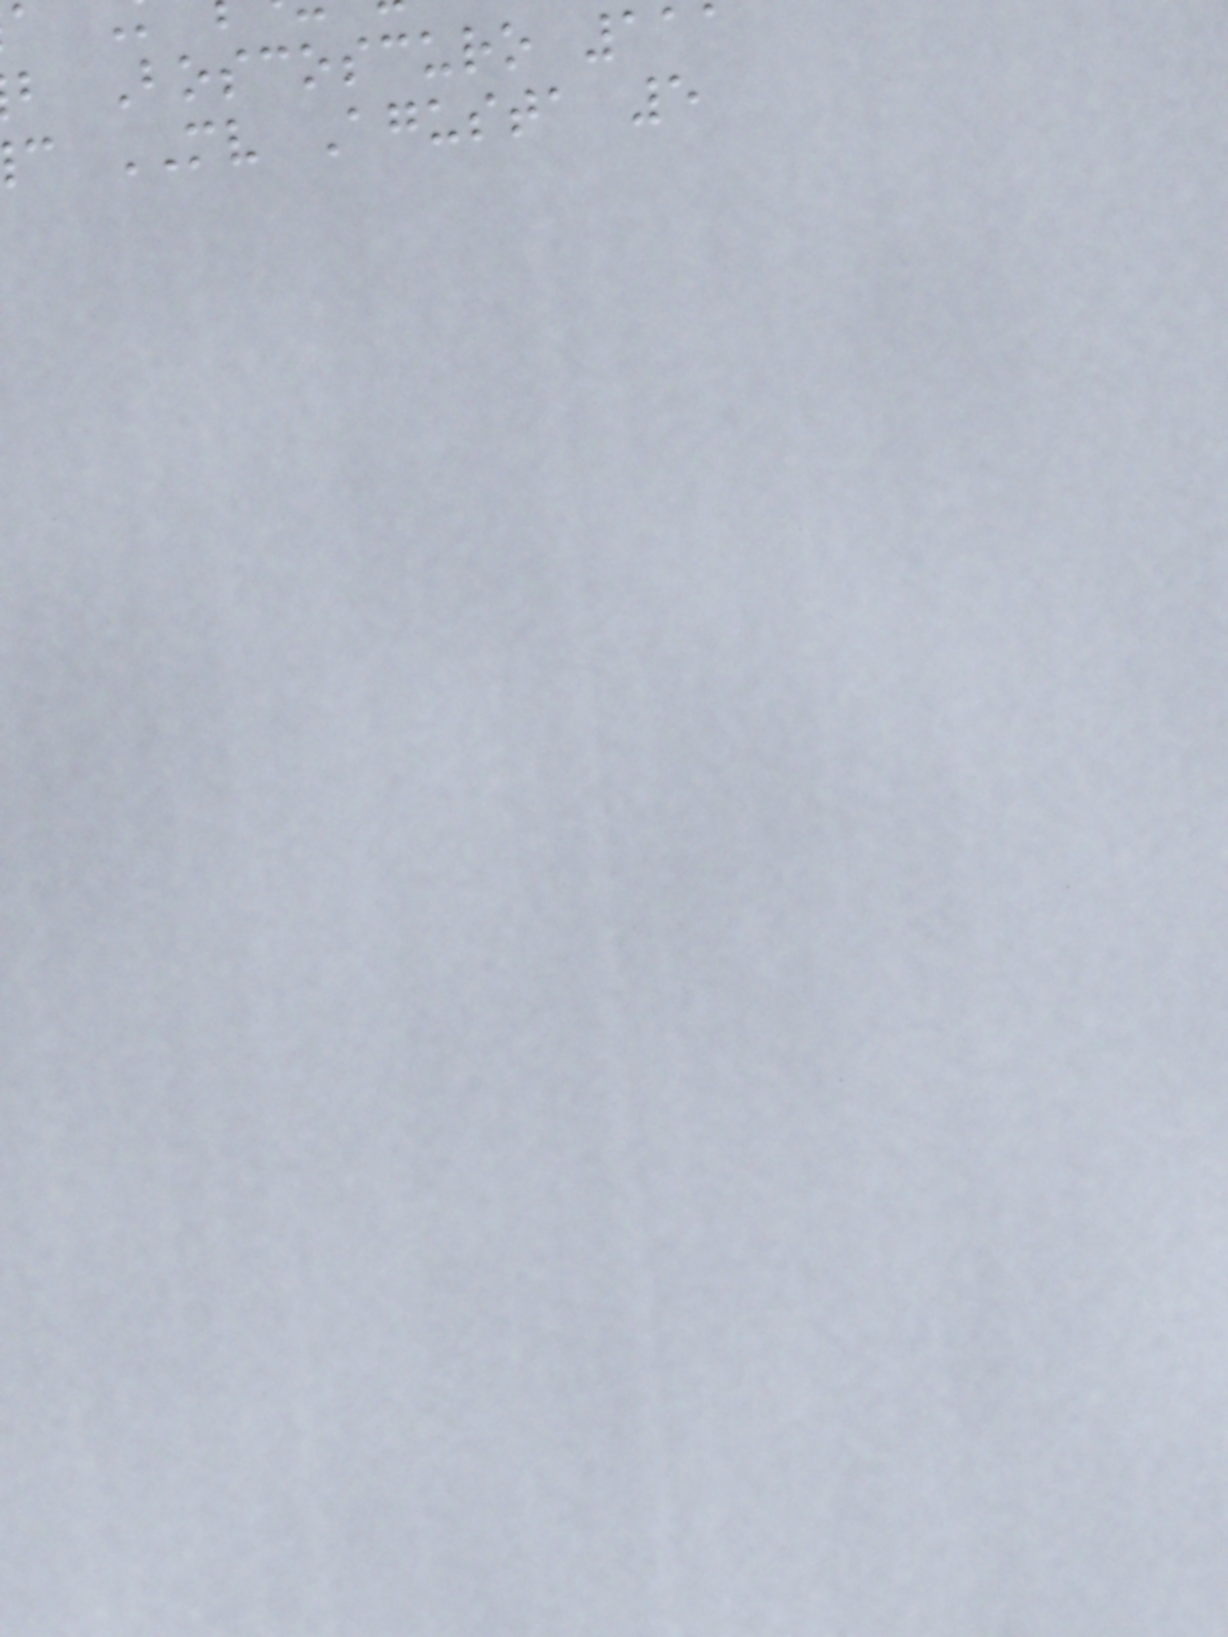b Boscoscuro 111
c MV Agusta 5
